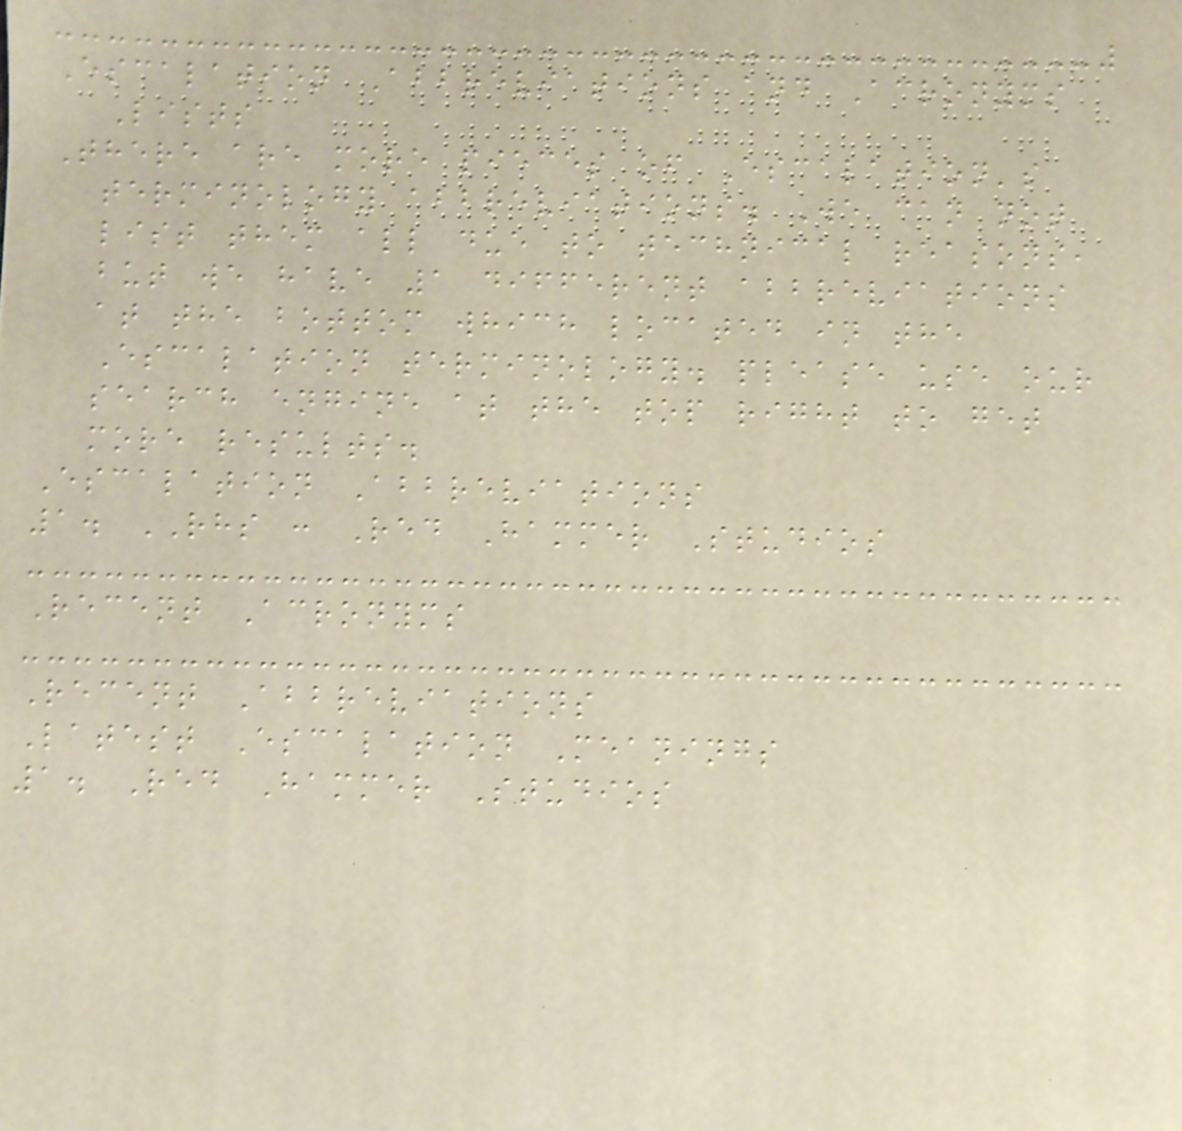Escalation Abbreviations and Acronyms
Lists
There are more pieces of Escalation's
terminology abbreviations. We can not
list them all due to technical reasons,
but we have 1 different abbreviations
at the bottom which located in the
Escalation terminology. please use our
search engine at the top right to get
more results.
Escalation Abbreviations
1. RHS : Red Hammer Studios
Recent Acronyms
Recent Abbreviations
Latest Escalation Meanings
1. Red Hammer Studios
